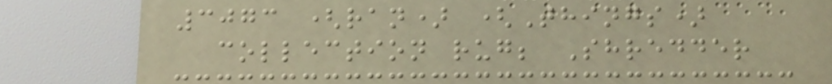3073 (ran) (Things)
collection rug; Shredder
